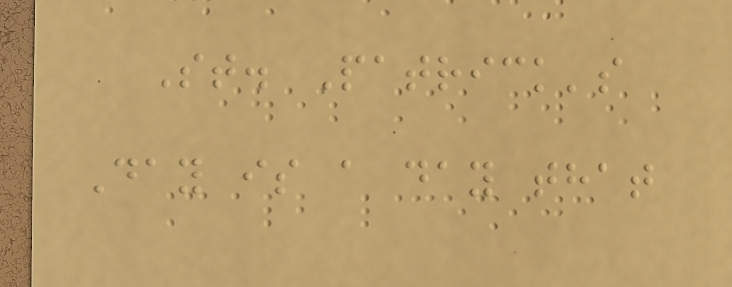St. Patrick's
Day is a day that
